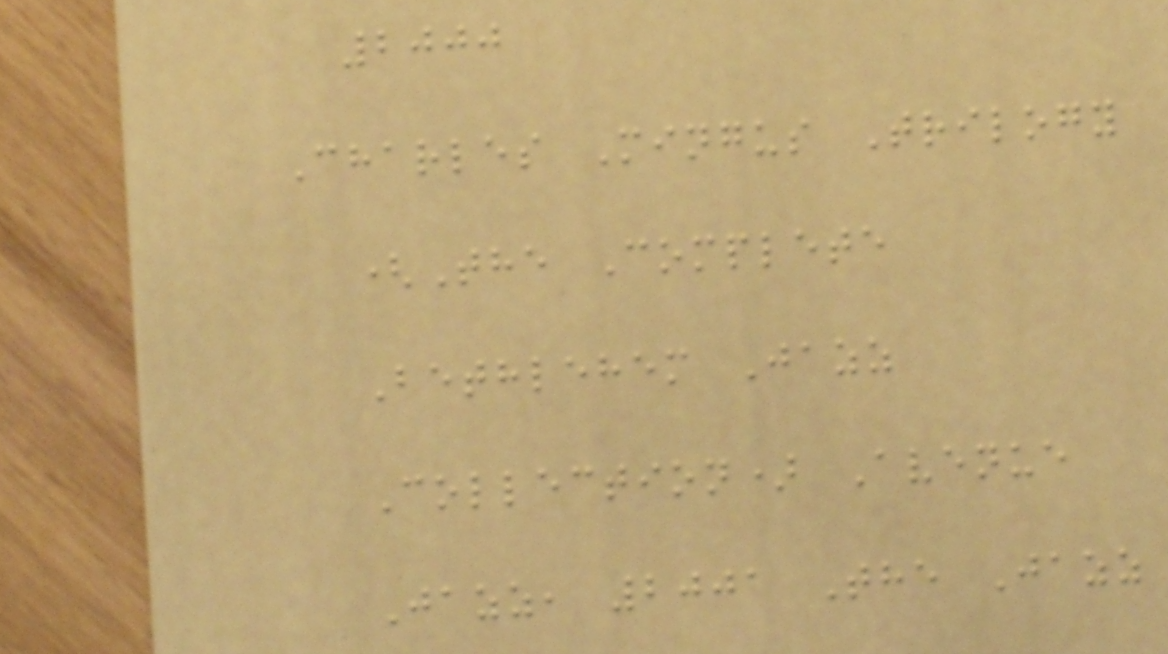2000
Charles Mingus Trilogy
(The Complete
Bethlehem Jazz
Collection) Avenue
Jazz, 2001 The Jazz
